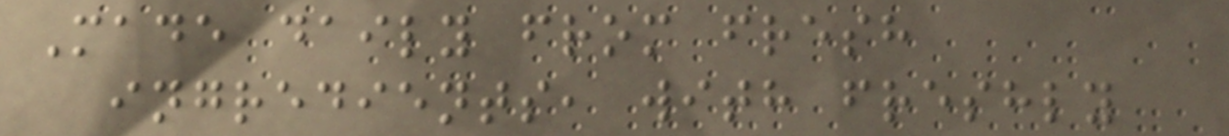Made daily from fresh
ingredients, with freshly
